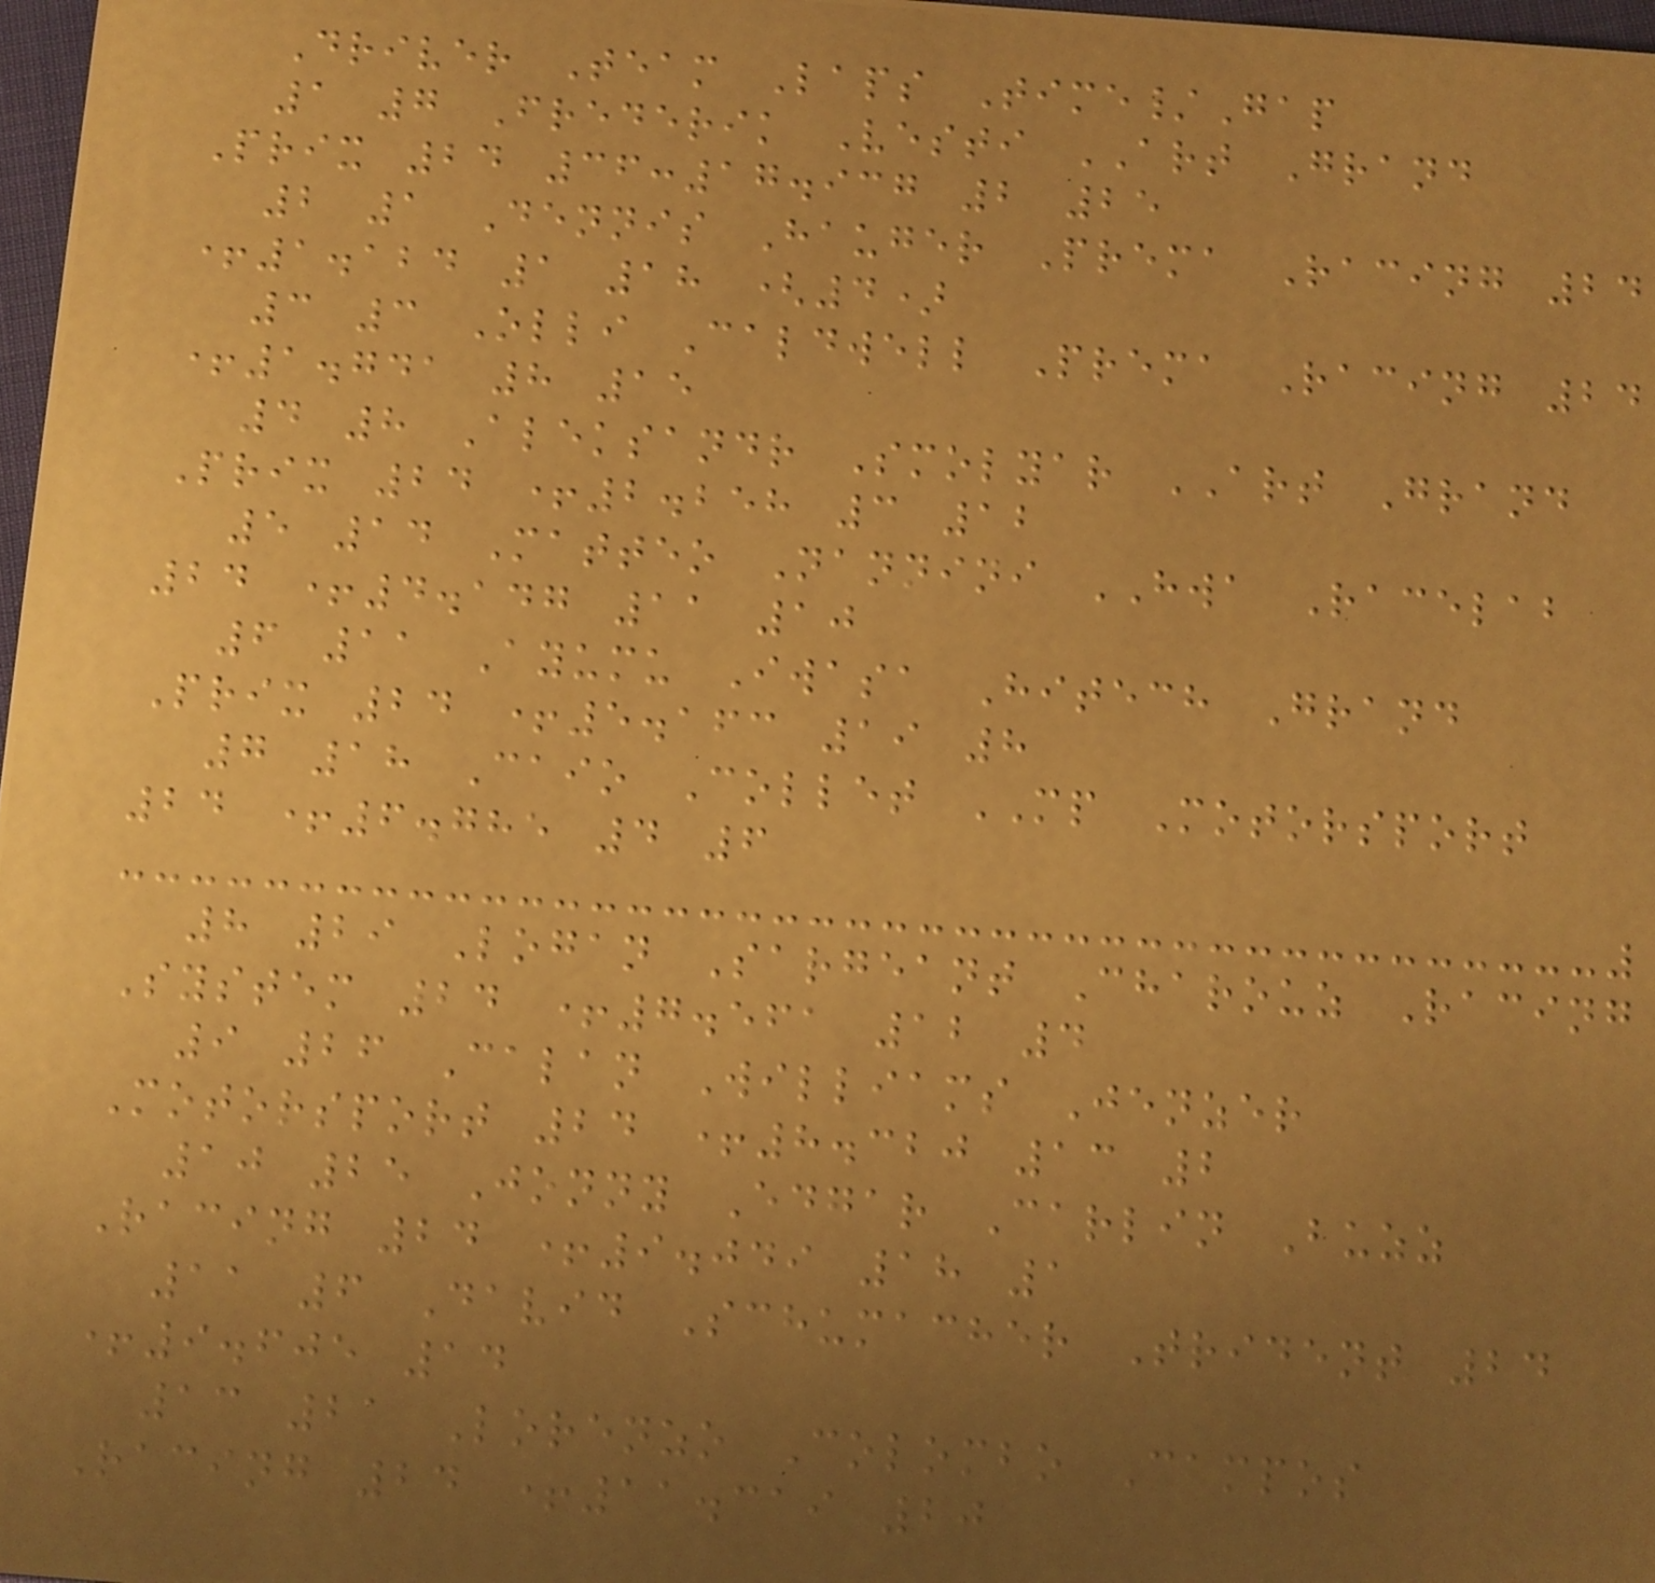Driver Team Laps Time/Gap
1 7 Frederik Vesti ART Grand
Prix 24 36:17.937 2 25
2 1 Dennis Hauger Prema Racing 24
+1.124 1 18 (4)
3 3 Olli Caldwell Prema Racing 24
+1.741 8 15
4 8 Aleksandr Smolyar ART Grand
Prix 24 +2.258 3 12
5 14 Matteo Nannini HWA Racelab
24 +4.147 11 10
6 11 Ayumu Iwasa Hitech Grand
Prix 24 +5.163 19 8
7 18 Caio Collet MP Motorsport
24 +6.785 4 6
8 29 Logan Sargeant Charouz Racing
System 24 +7.561 12 4
9 26 Calan Williams Jenzer
Motorsport 24 +8.320 13 2
10 25 Jonny Edgar Carlin Buzz
Racing 24 +9.049 18 1
11 6 David Schumacher Trident 24
+9.605 14
13 21 Lorenzo Colombo Campos
Racing 24 +11.319 20
